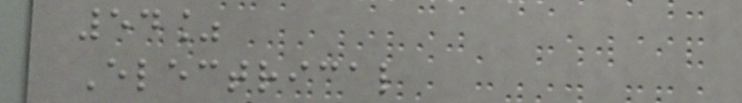54%
Electrical
